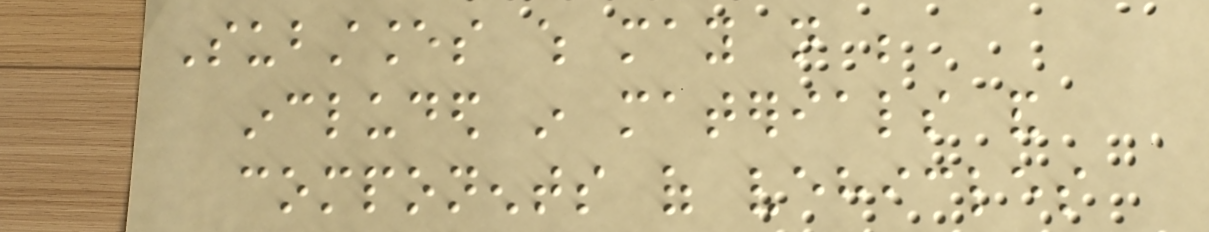Substances which may not be
included in materials and
components of vehicles
